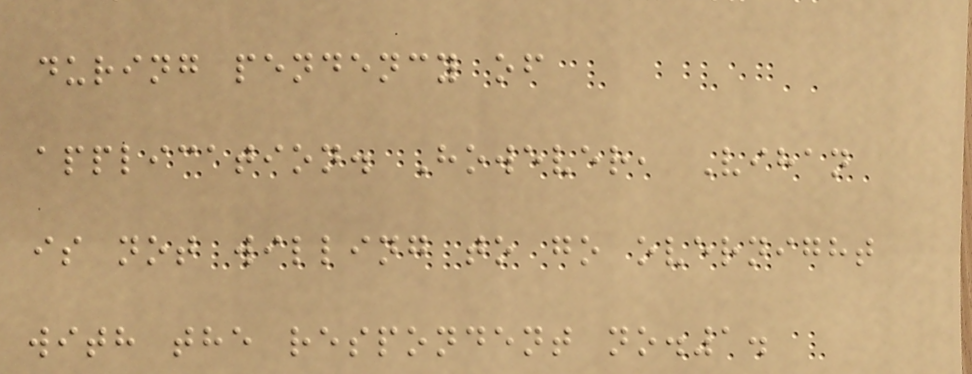during pendency of
application. However, Vihan
is not willing to go overnight
with the respondent no.1.
